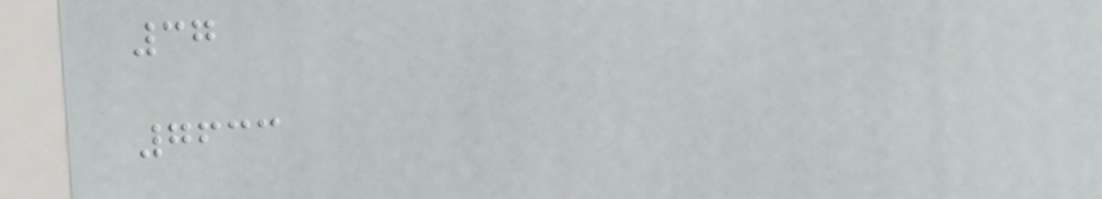37
7633
